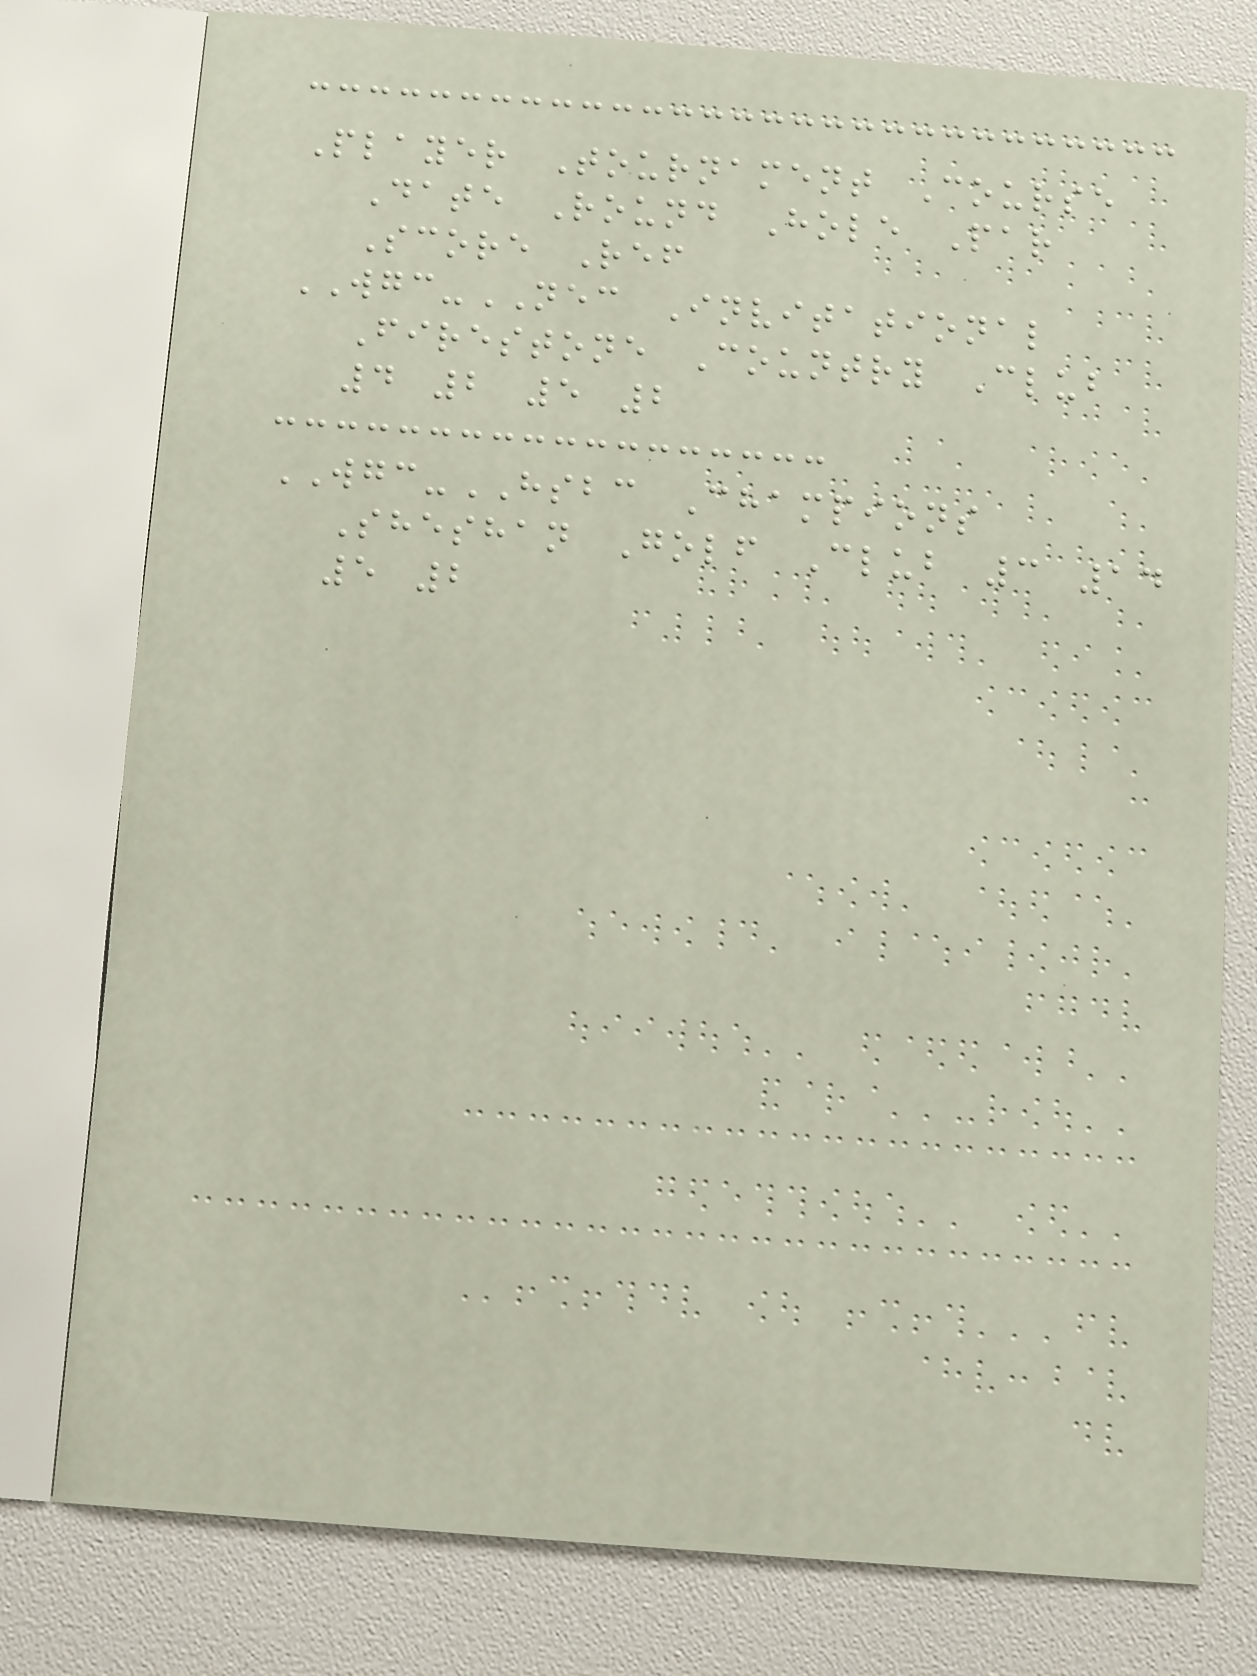Player Tournament Course
Date Round Hole Par
Score Ref
WGC-NEC Invitational
Firestone Country Club
4 2 5 2
WGC-HSBC Champions
Sheshan Golf Club 3 14
5 2
